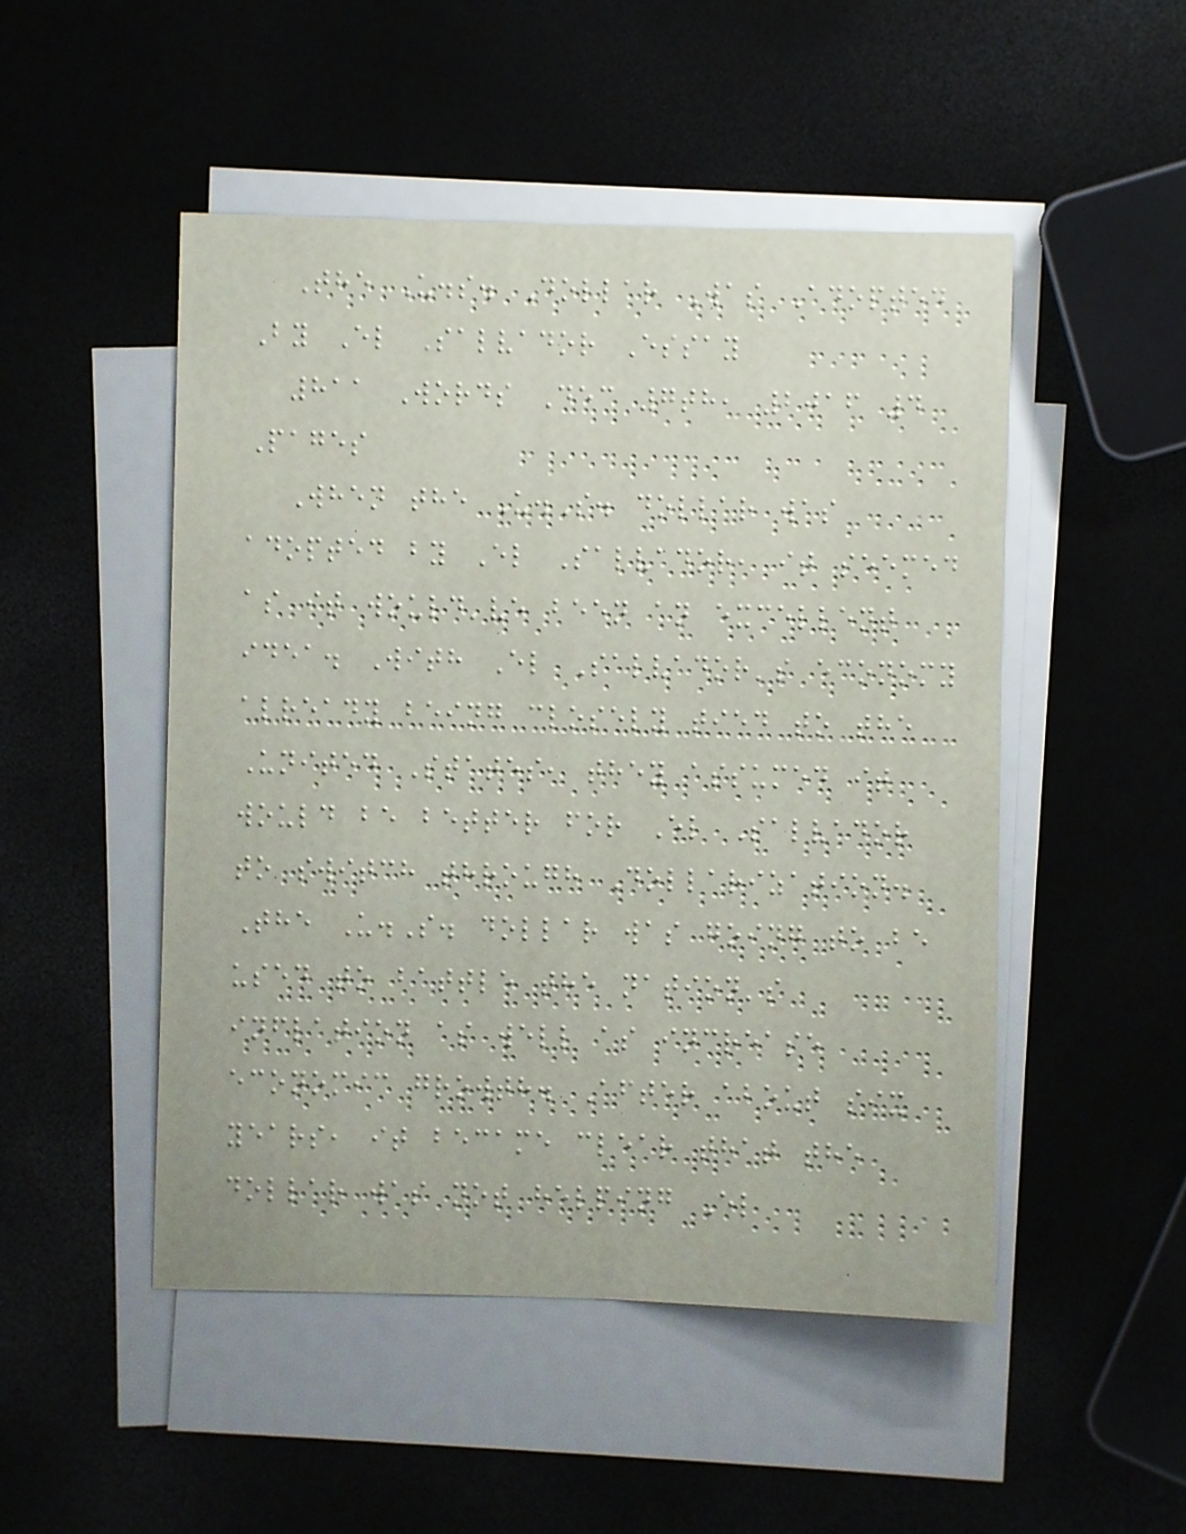The U.s. Dollar Was Adopted
By El Salvador Essay
811 Words Dec 7th, 2016 4
Pages
When the U.S. dollar was
adopted by El Salvador, it seemed
as it would've been an excellent
idea. With El Salvador's economy
already being closely tied to the
United States, they assumed it
would be better for El Salvador
to switch through Dollarization.
The U.S. dollar was going to be
used to battle the nation's
inflation as well as increase
economic growth. After about six
years, it became clear that the
dollar was not helping El
